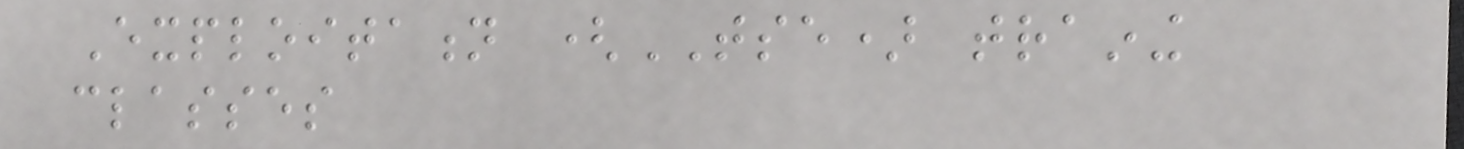Exploitation (TSE) training
classes
